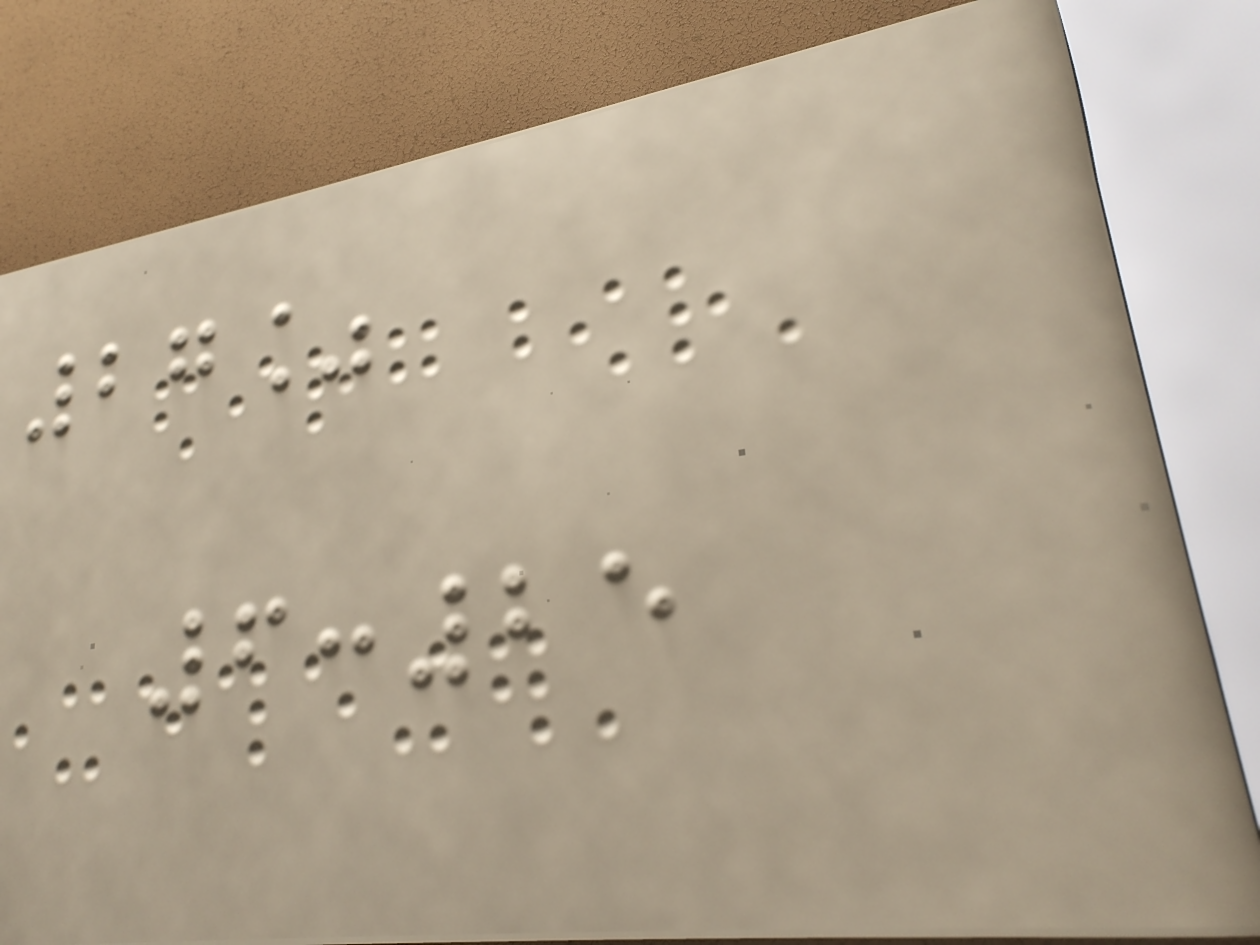27%
6:25
